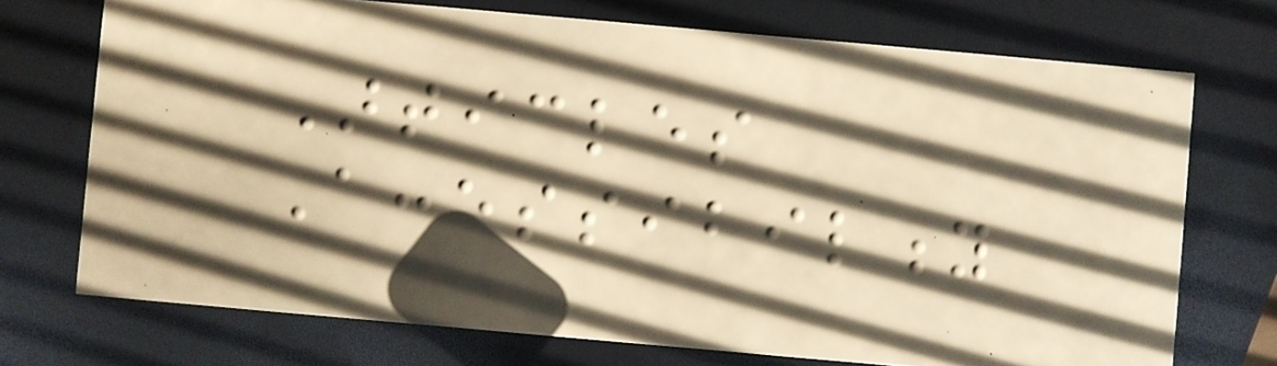Articles
Accessibility
